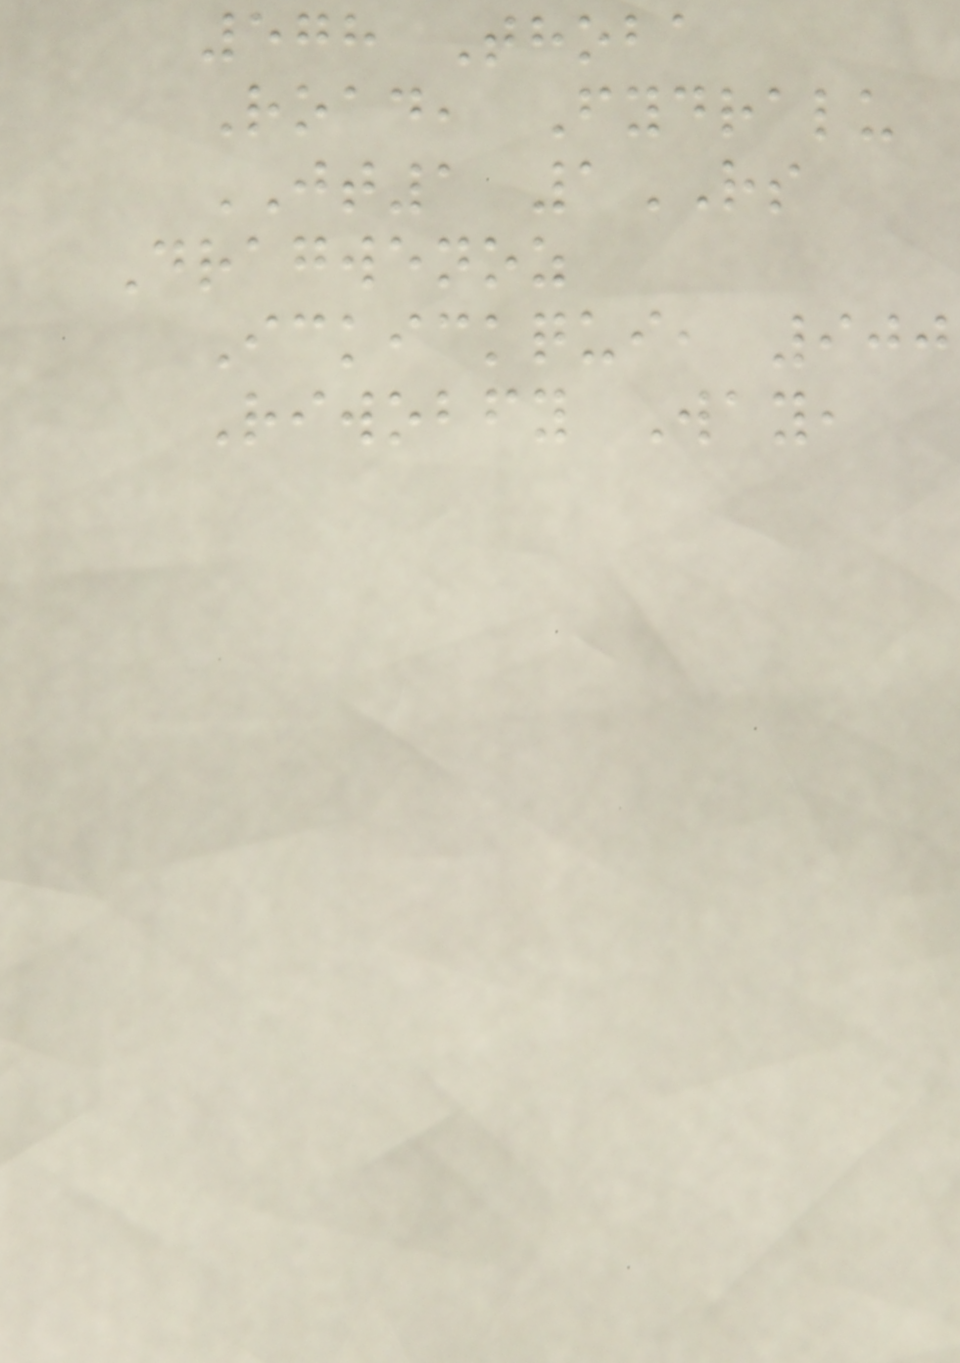578 Thoba
Road, Fydralu
JT1 1RS
Dragwenoz
Ickickqui, 900
Riwobfy Way,
